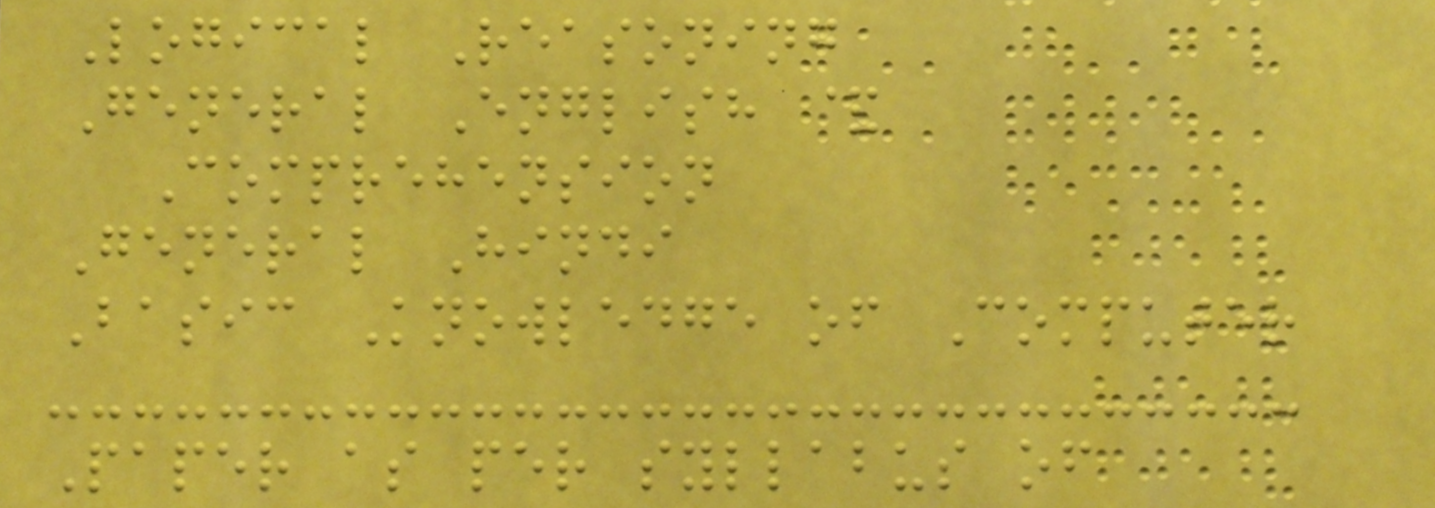Logical Reasoning
General English &
Comprehension
General Hindi
Basic Knowledge of Computer
Paper as per syllabus of
